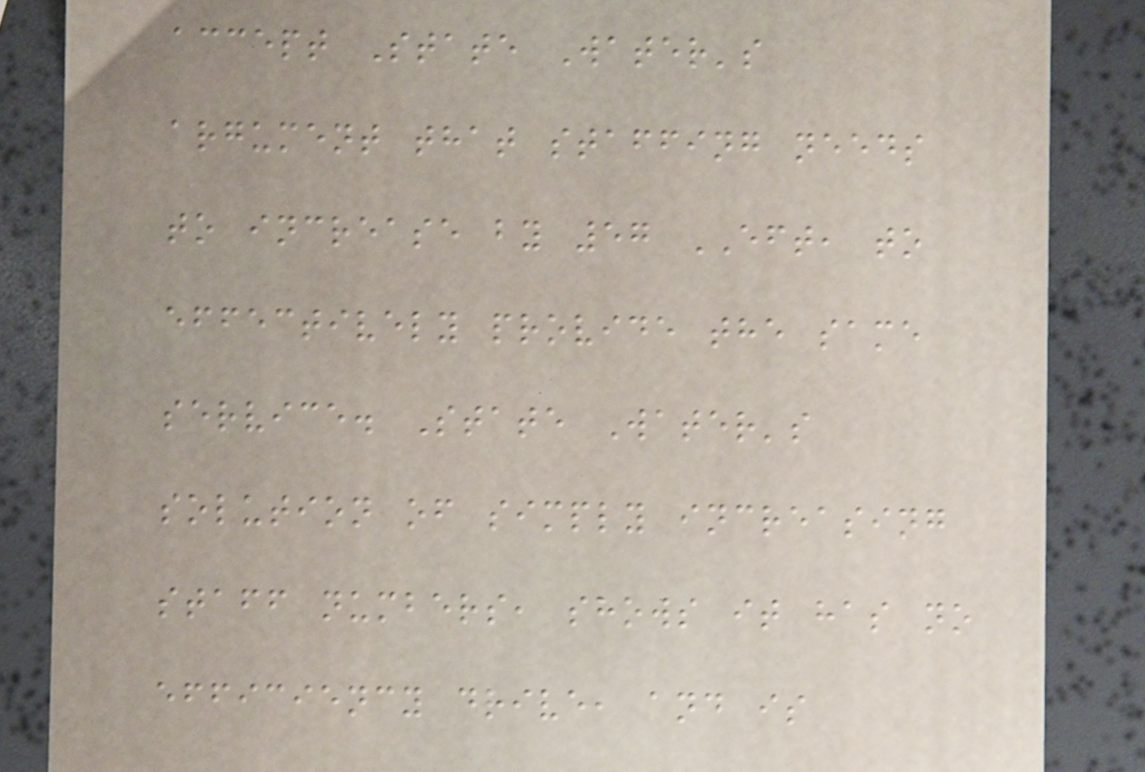accept State Water's
argument that staffing needs
to increase by 57 EFT, to
effectively provide the same
service. State Water's
solution of simply increasing
staff numbers, shows it has no
efficiency drive, and is
